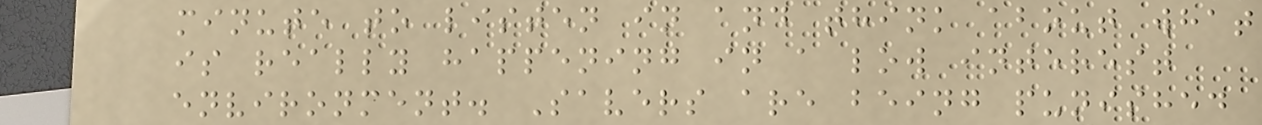minute to listen in and think about what
is really happening in a low interest
environment. Savers are being punished
